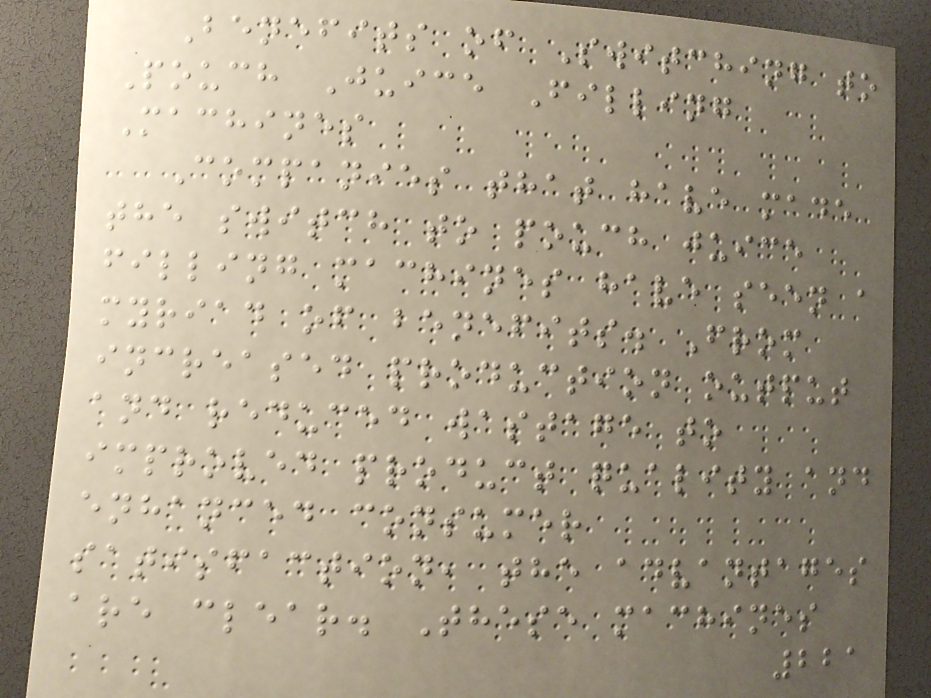Benefits of Switching to
Pouch Juice Filling
Machines
Companies that have made
the switch to pouch juice
filling machines have seen a
myriad of benefits. From
increased production output
and reduced wastage to
improved product quality and
enhanced consumer
satisfaction, the advantages
are clear. These machines
221
